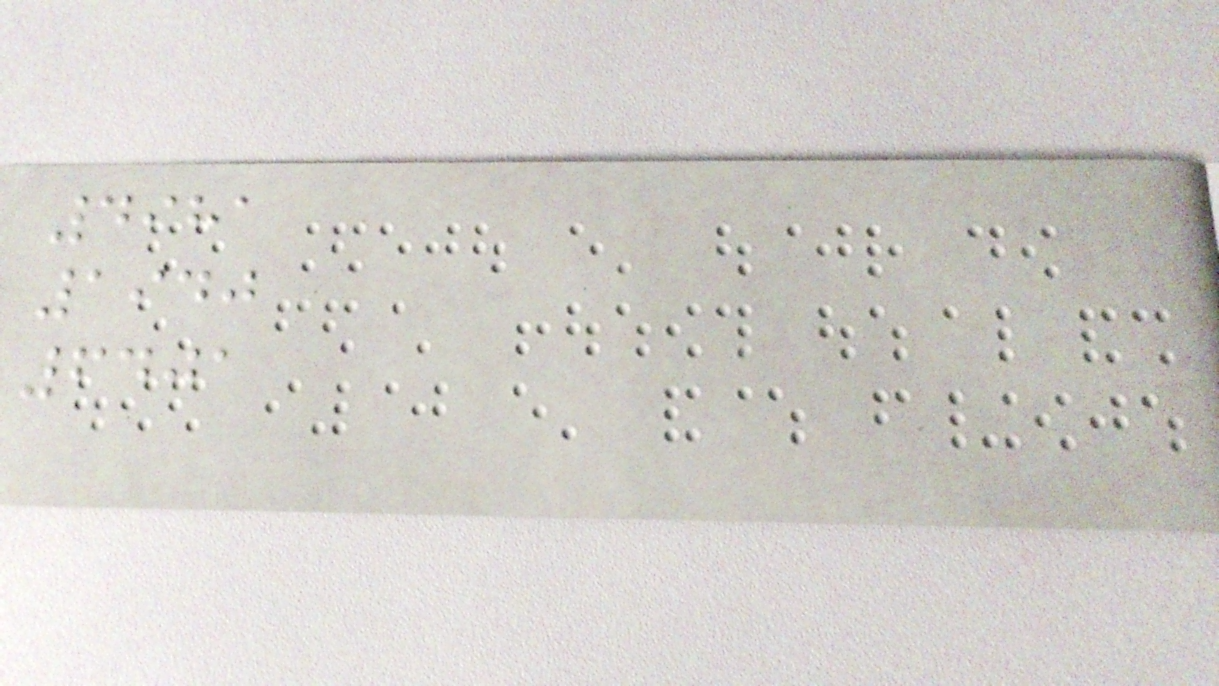4981
1940
6401
